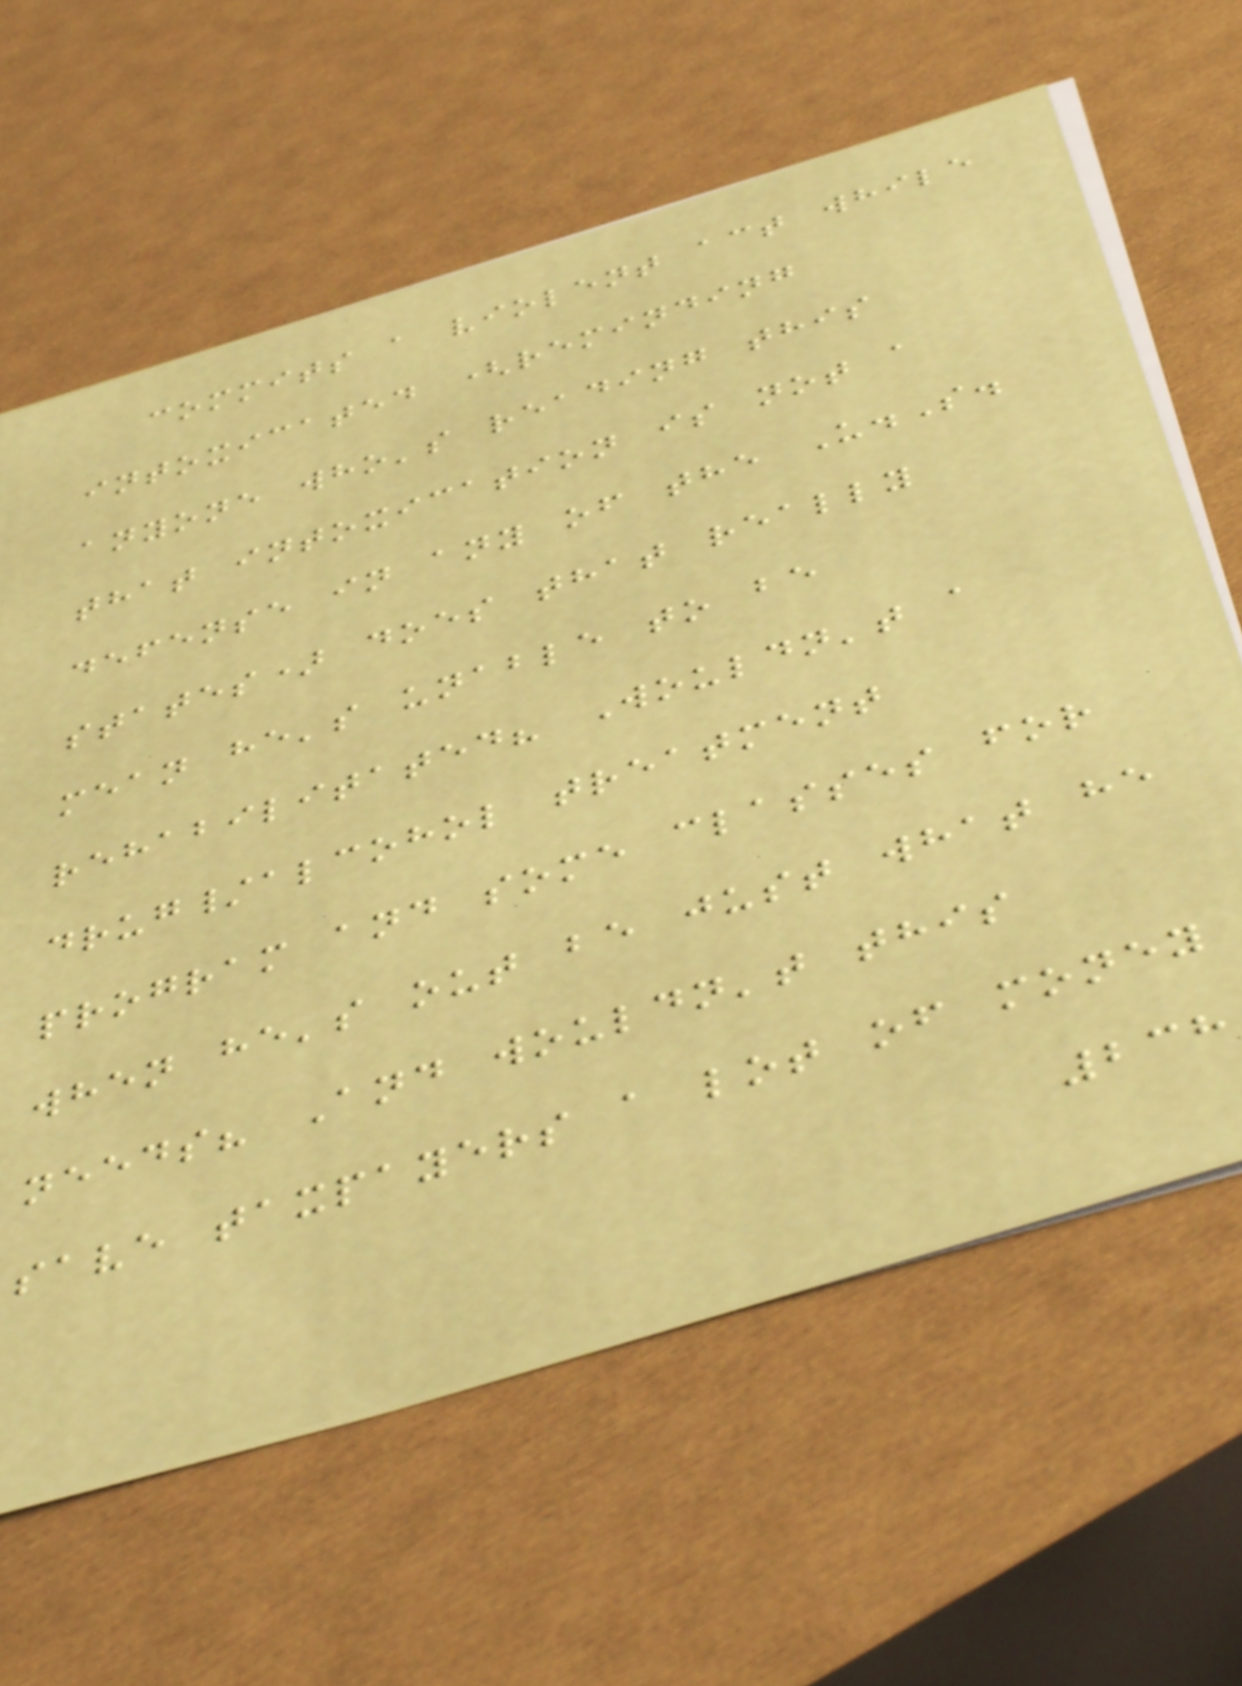commits a violent act while
intoxicated (reminding
anyone who's reading this
that intoxication is not a
defense in any of the U.S.
states) does that really
mean he's unable to be
rehabilitated? Wouldn't a
drug/alcohol treatment
program and some classes for
when he's out be just what he
needs? And wouldn't this
save taxpayers a lot of money
238
